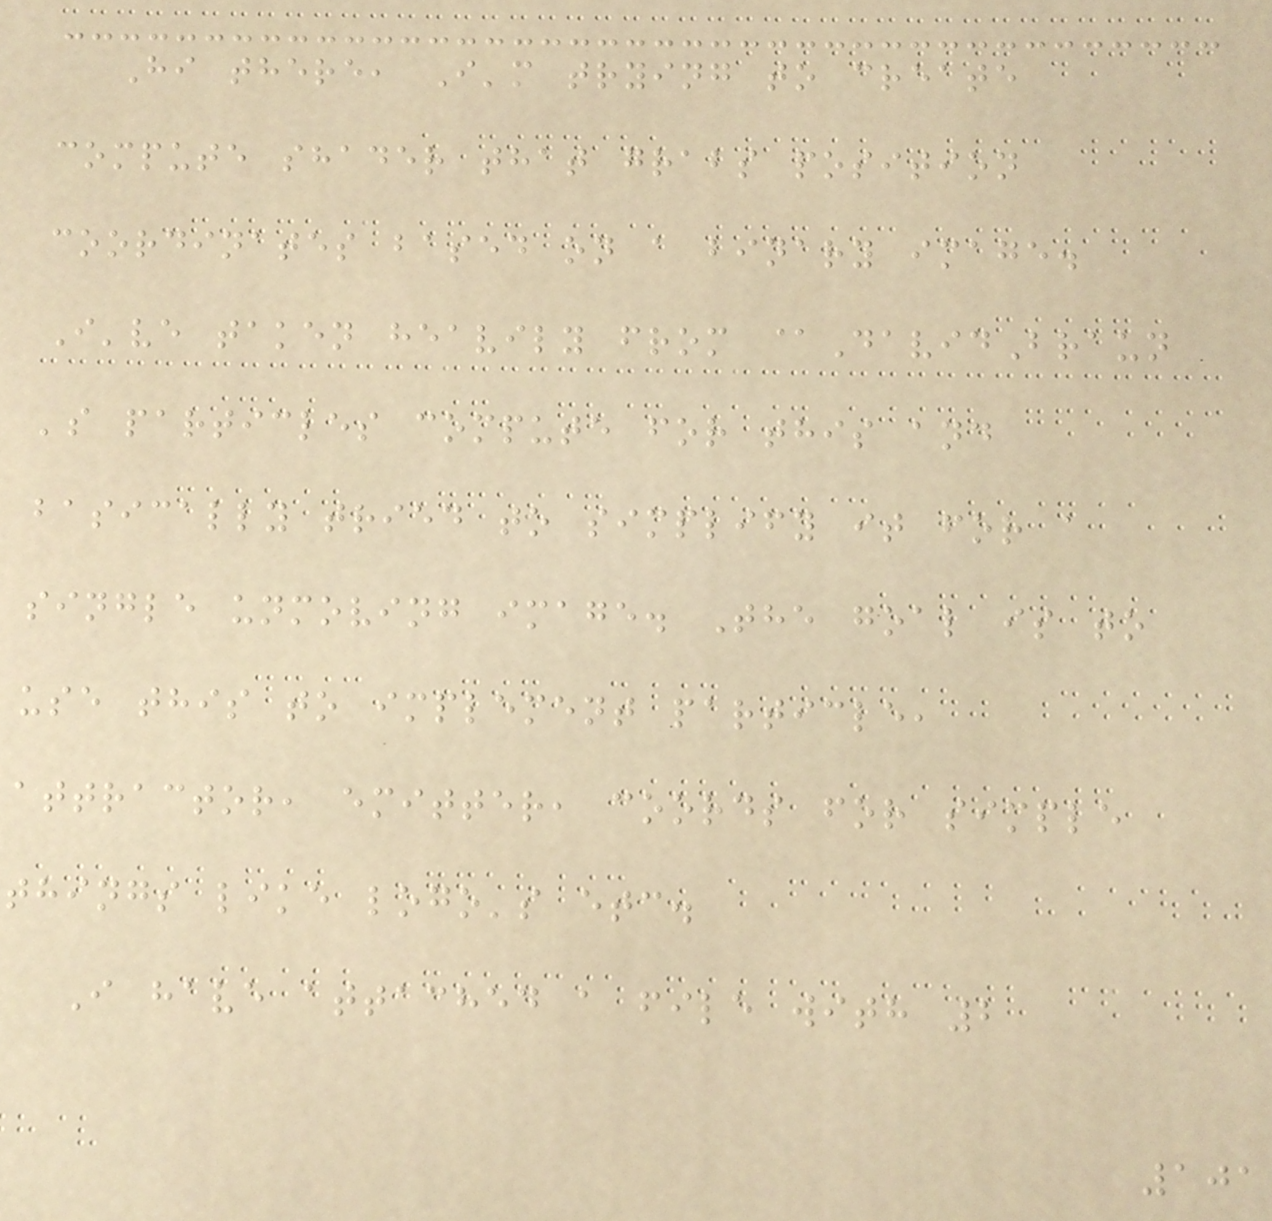Hi there, I'm trying to create
compute shader that grabs position
coordinates based on a binary image.
I've taken heavily from @DavidBraun
's particles compute for this and
basically tried to simplify it for a
single unmoving image. The goal is to
use this to implement particle,
attractor, emitter, coords for simple
things like logo's etc.
I have attached a file with 2
101
